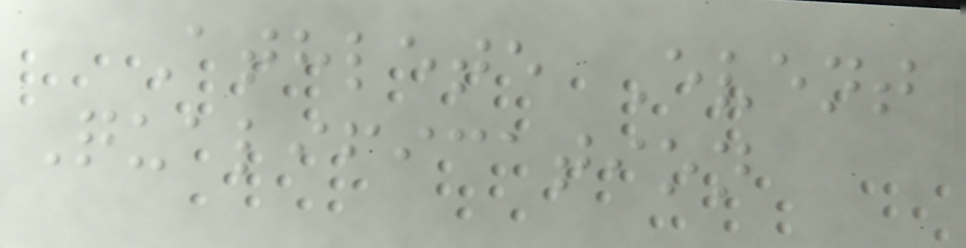Athlete Event
Qualification
